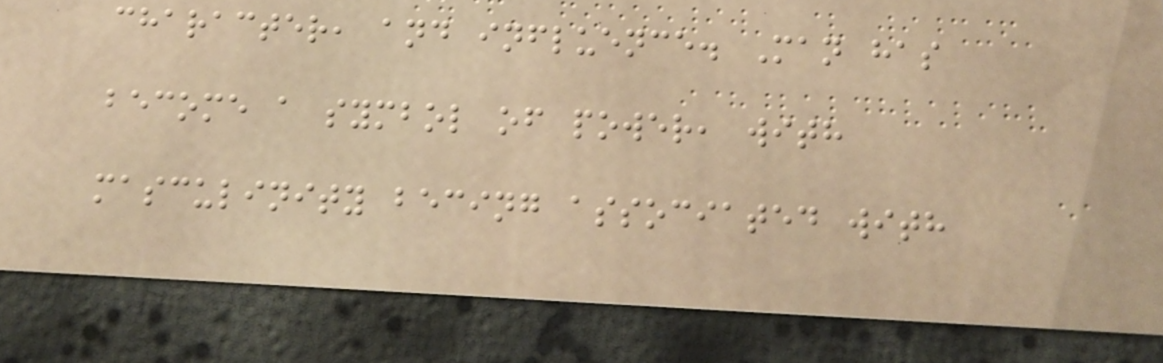character, and influence. Man has
become a symbol of power, with
masculinity becing associated with
